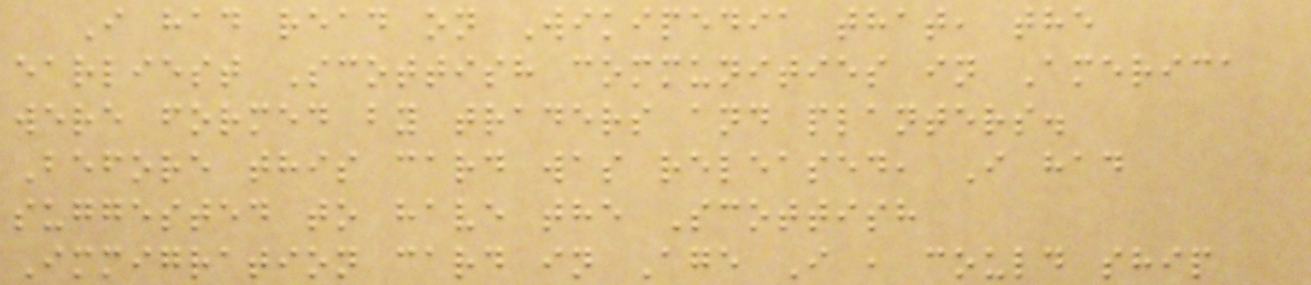I had read on Wikipedia that, the
earliest Scottish communities in America
were formed by traders and planters.
Before this card was released, I had
suggested to have the Scottish
Immigration card in Age I , could ship
